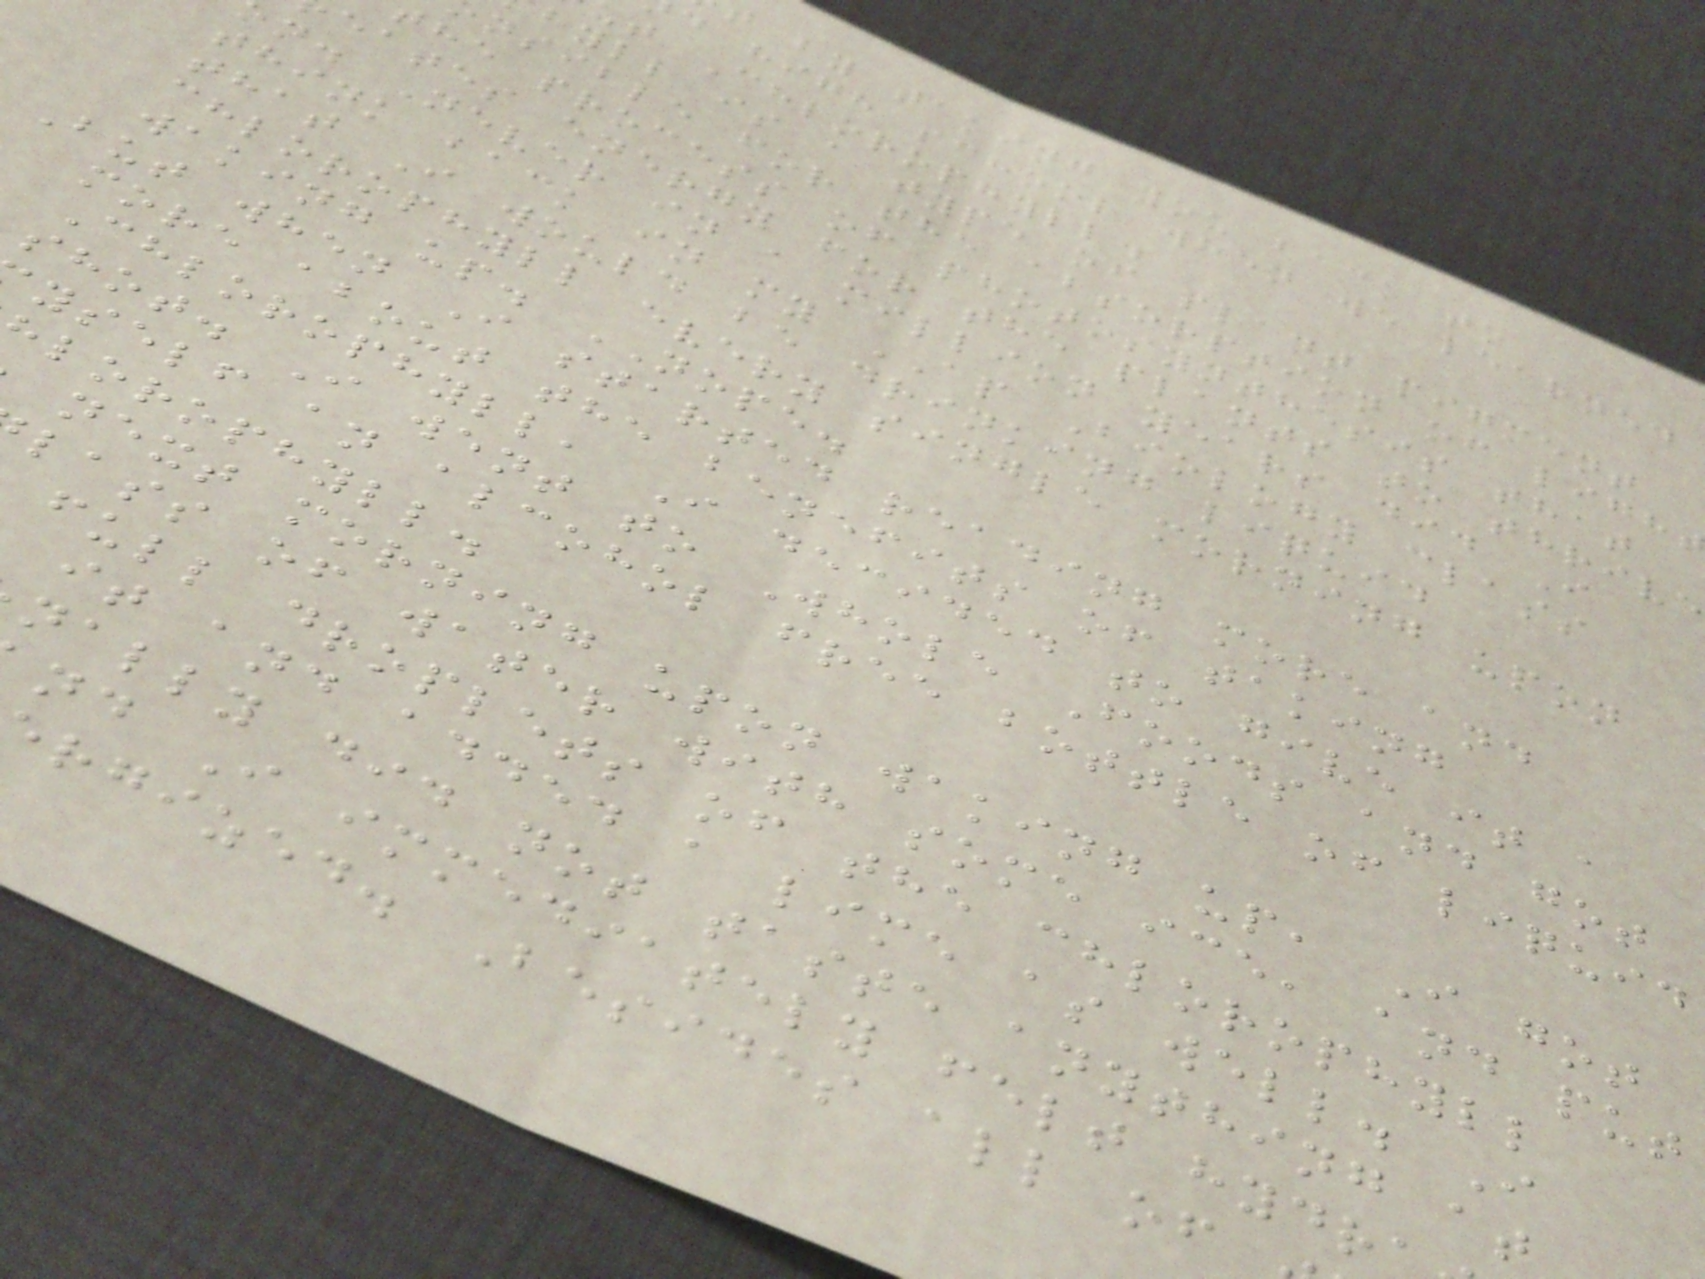t by taking you back to
d high school when we learned
t Chlorophyll.
hyll is a type of plant pigment
nsible for the absorption of ligh
the process of photosynthesis that
eates energy for the plants to thrive
n. Never in a million years did I
think back in my AP Biology class
that I would be drinking liquid
chlorophyll every single morning upon
waking up. NOPE.
But when I started reading more and
more about the benefits of taking
Chlorophyll, I decided to give it a
shot. I went to Whole Foods and got
yself an alcohol free bottle of liquid
lorophyll.
next morning upon waking up, I got
lass of water with some ice, and put
full droplets of the chlorophyll
it and added a lime as well. I
nally did not taste anything at
nd I immediately felt hydr
rgized. Besides all of
